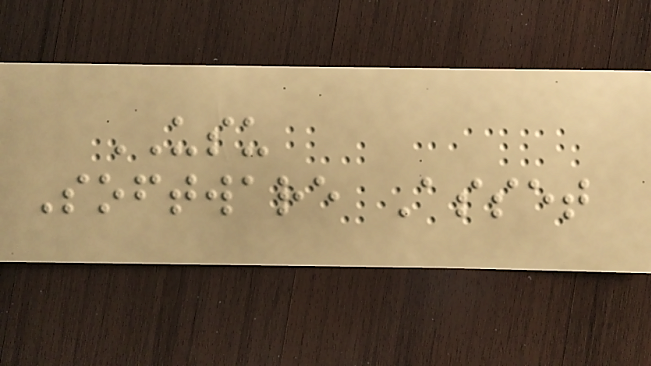USU
Software Asset
